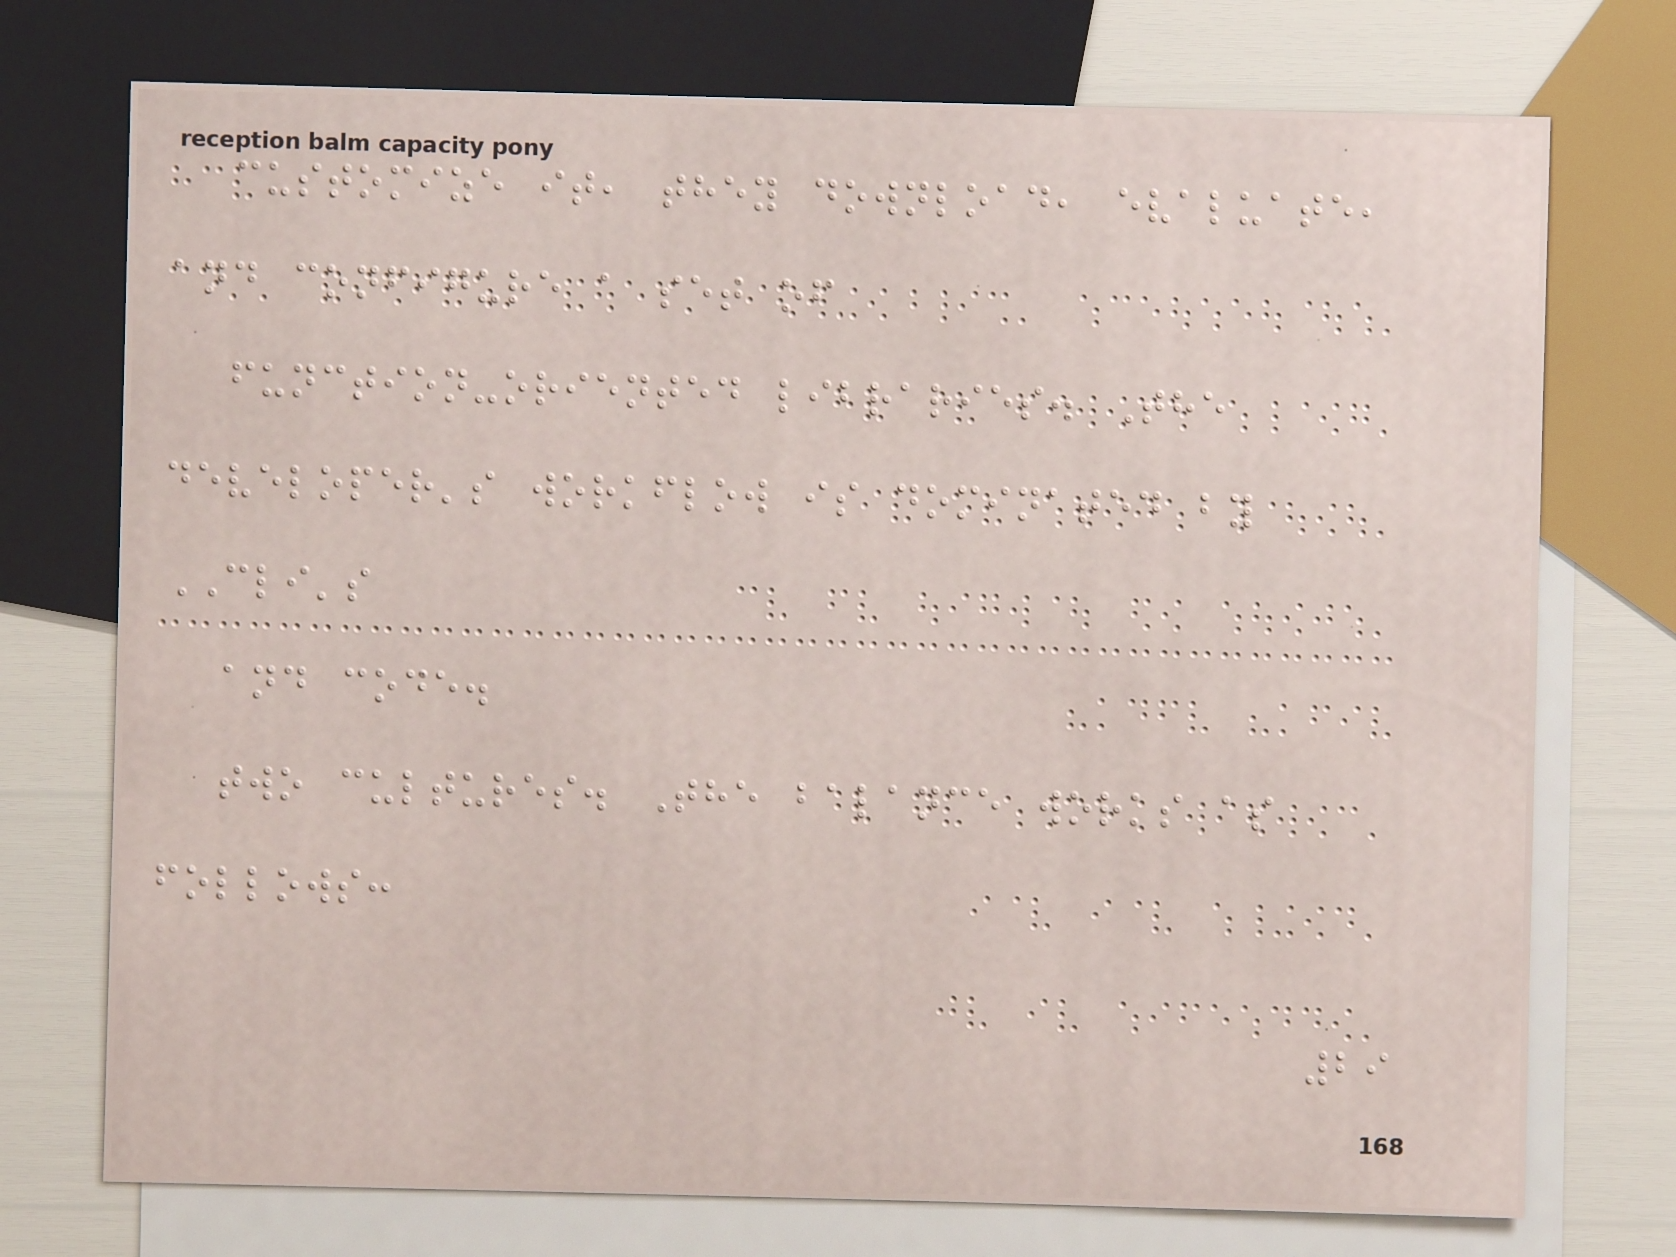customize it, they download, evaluate,
and configure a set of
function-oriented libraries. The
developer's workflow is dominated by
CLI's
and code.
two cultures. The balance works as
follows:
29
